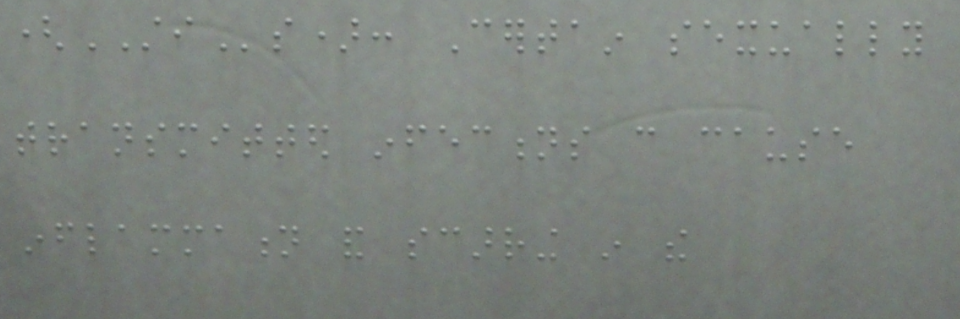(STIs): Certain sexually
transmitted infections can cause
inflammation and scarring in the
